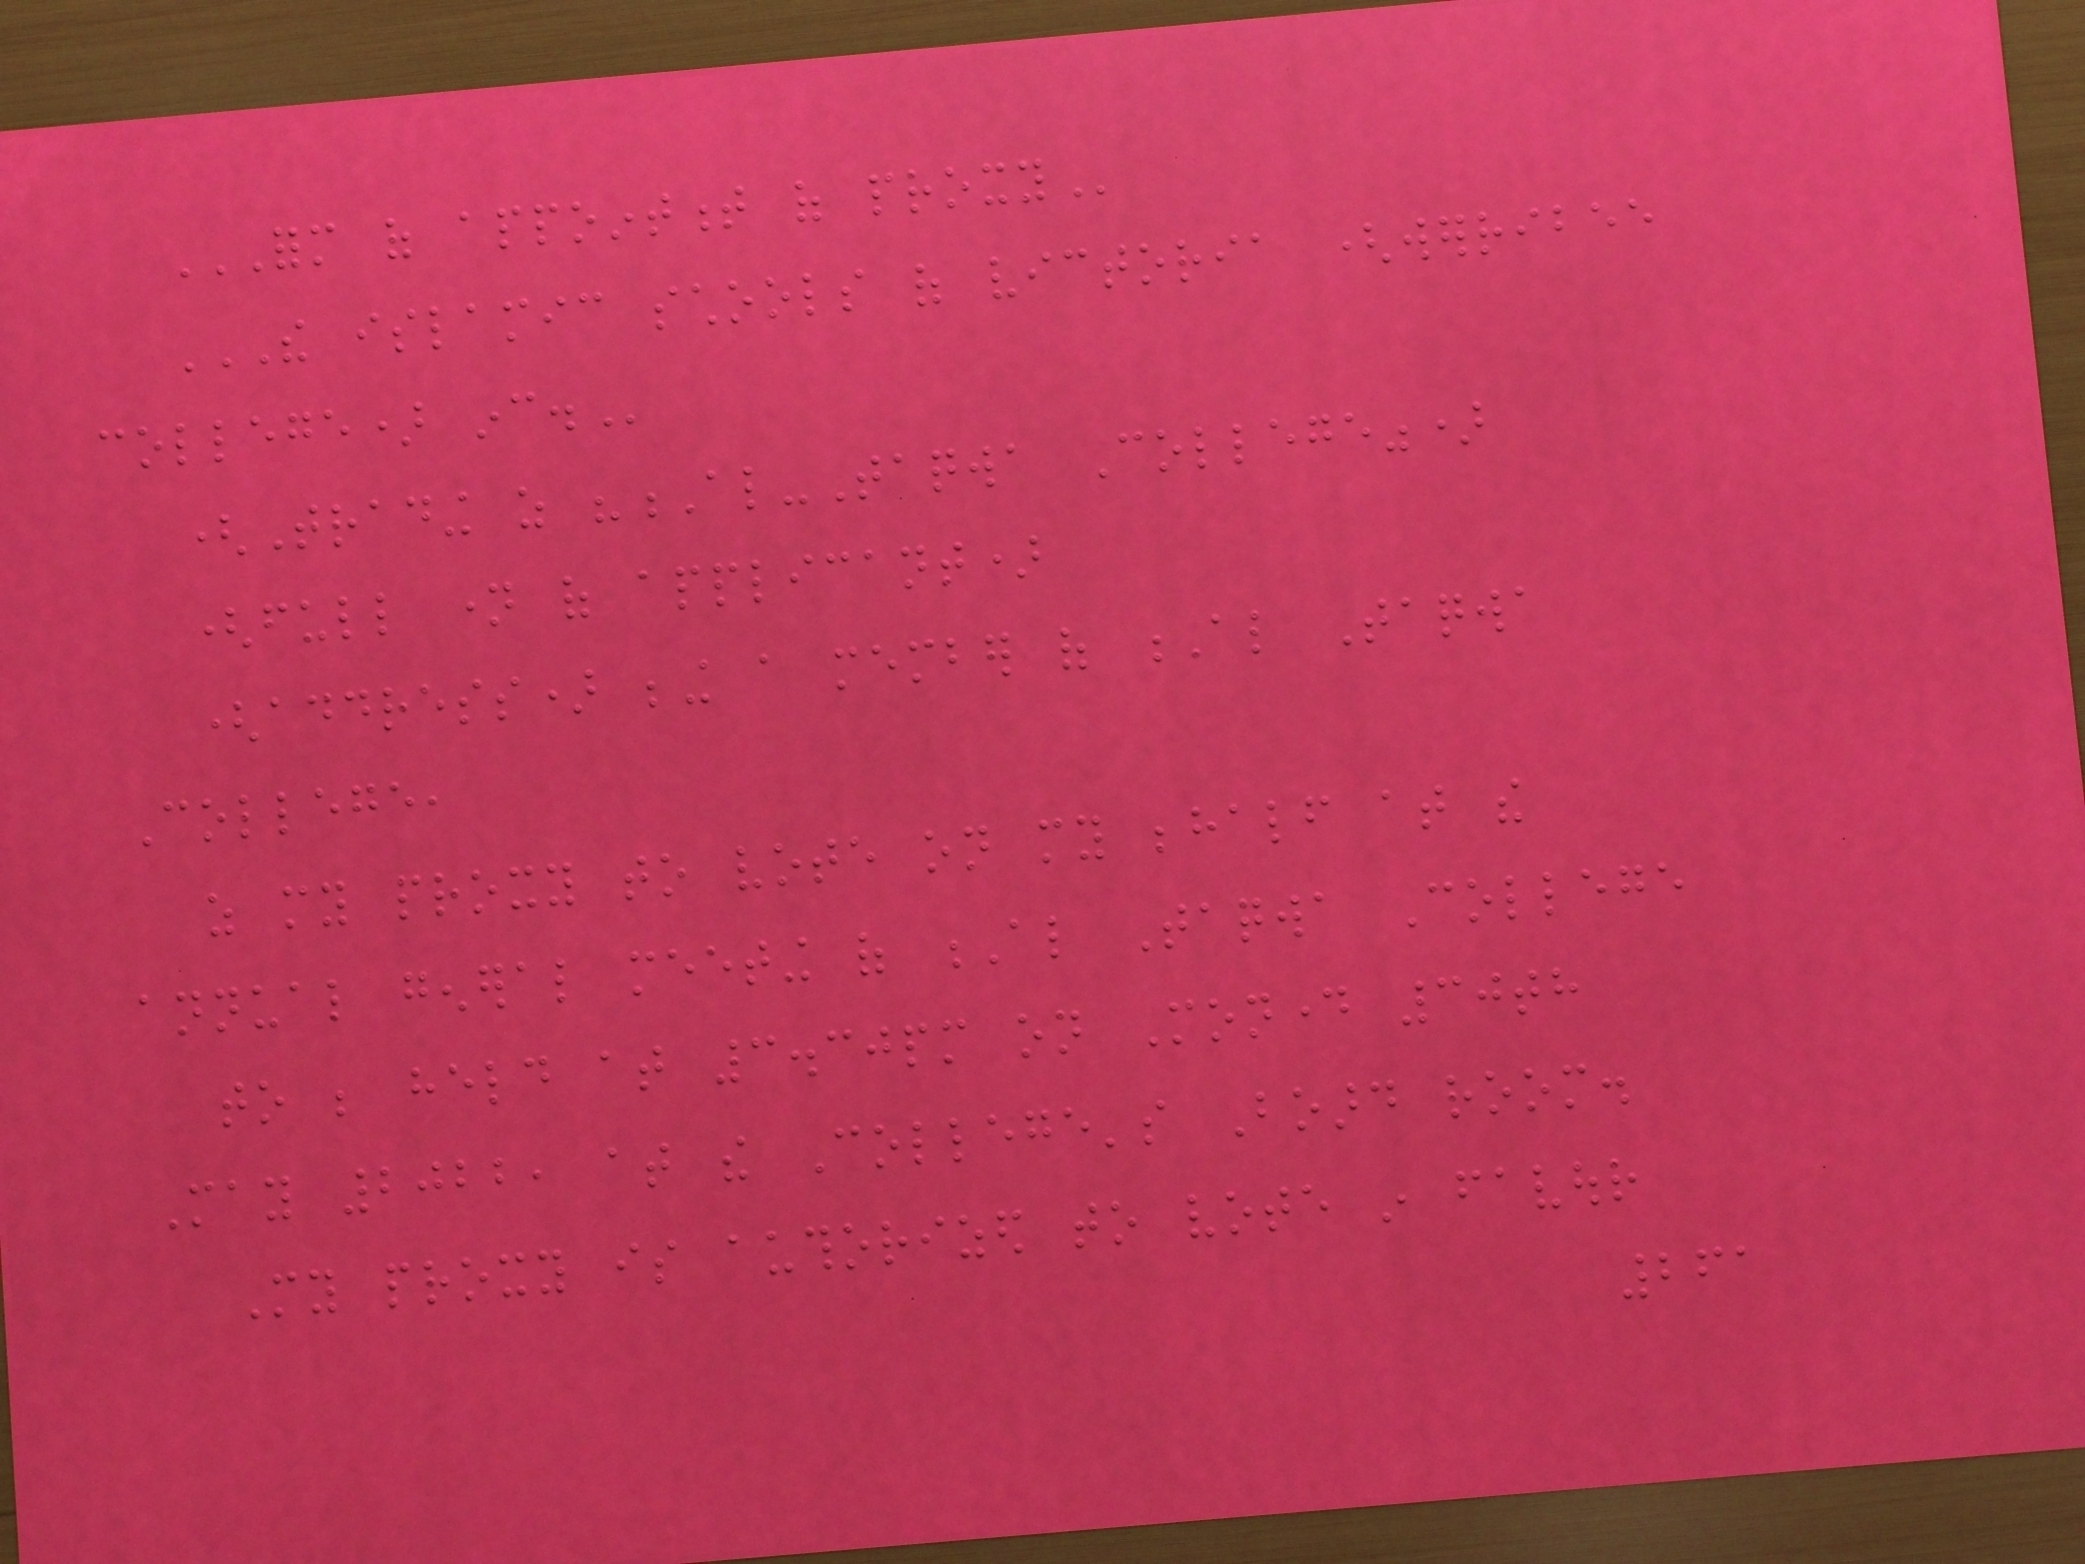FORM OF APPOINTMENT OF PROXY
THE ISLAMIC SCHOOLS OF VICTORIA (WERRIBEE
COLLEGE) INC.
(Trading as "Al-Taqwa College")
(full name of applicant)
(address) being a member of Al Taqwa
College,
as my proxy to vote on my behalf at the
annual general meeting of Al Taqwa College
to be held at 3.30pm on Monday 30th
May 2022, at the College's Board room.
My proxy is authorized to vote in favour
261
